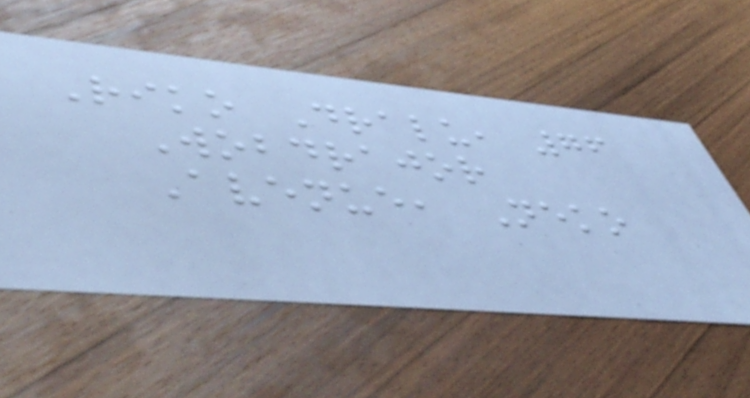Riko Dralu, 76
Wobdrajor
Avenue, Neko
